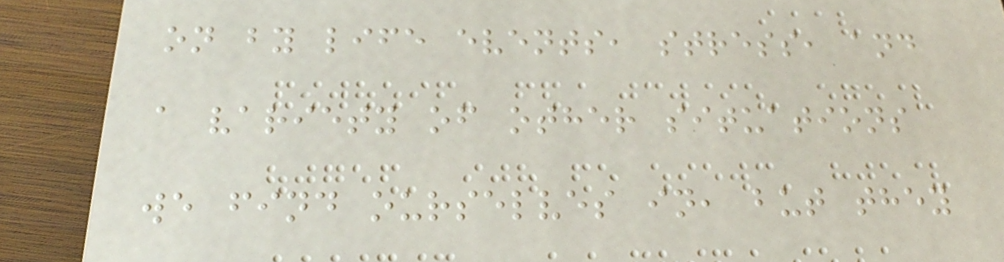on by life events, stress, and
a variety of other situations
we find ourselves in, but they
